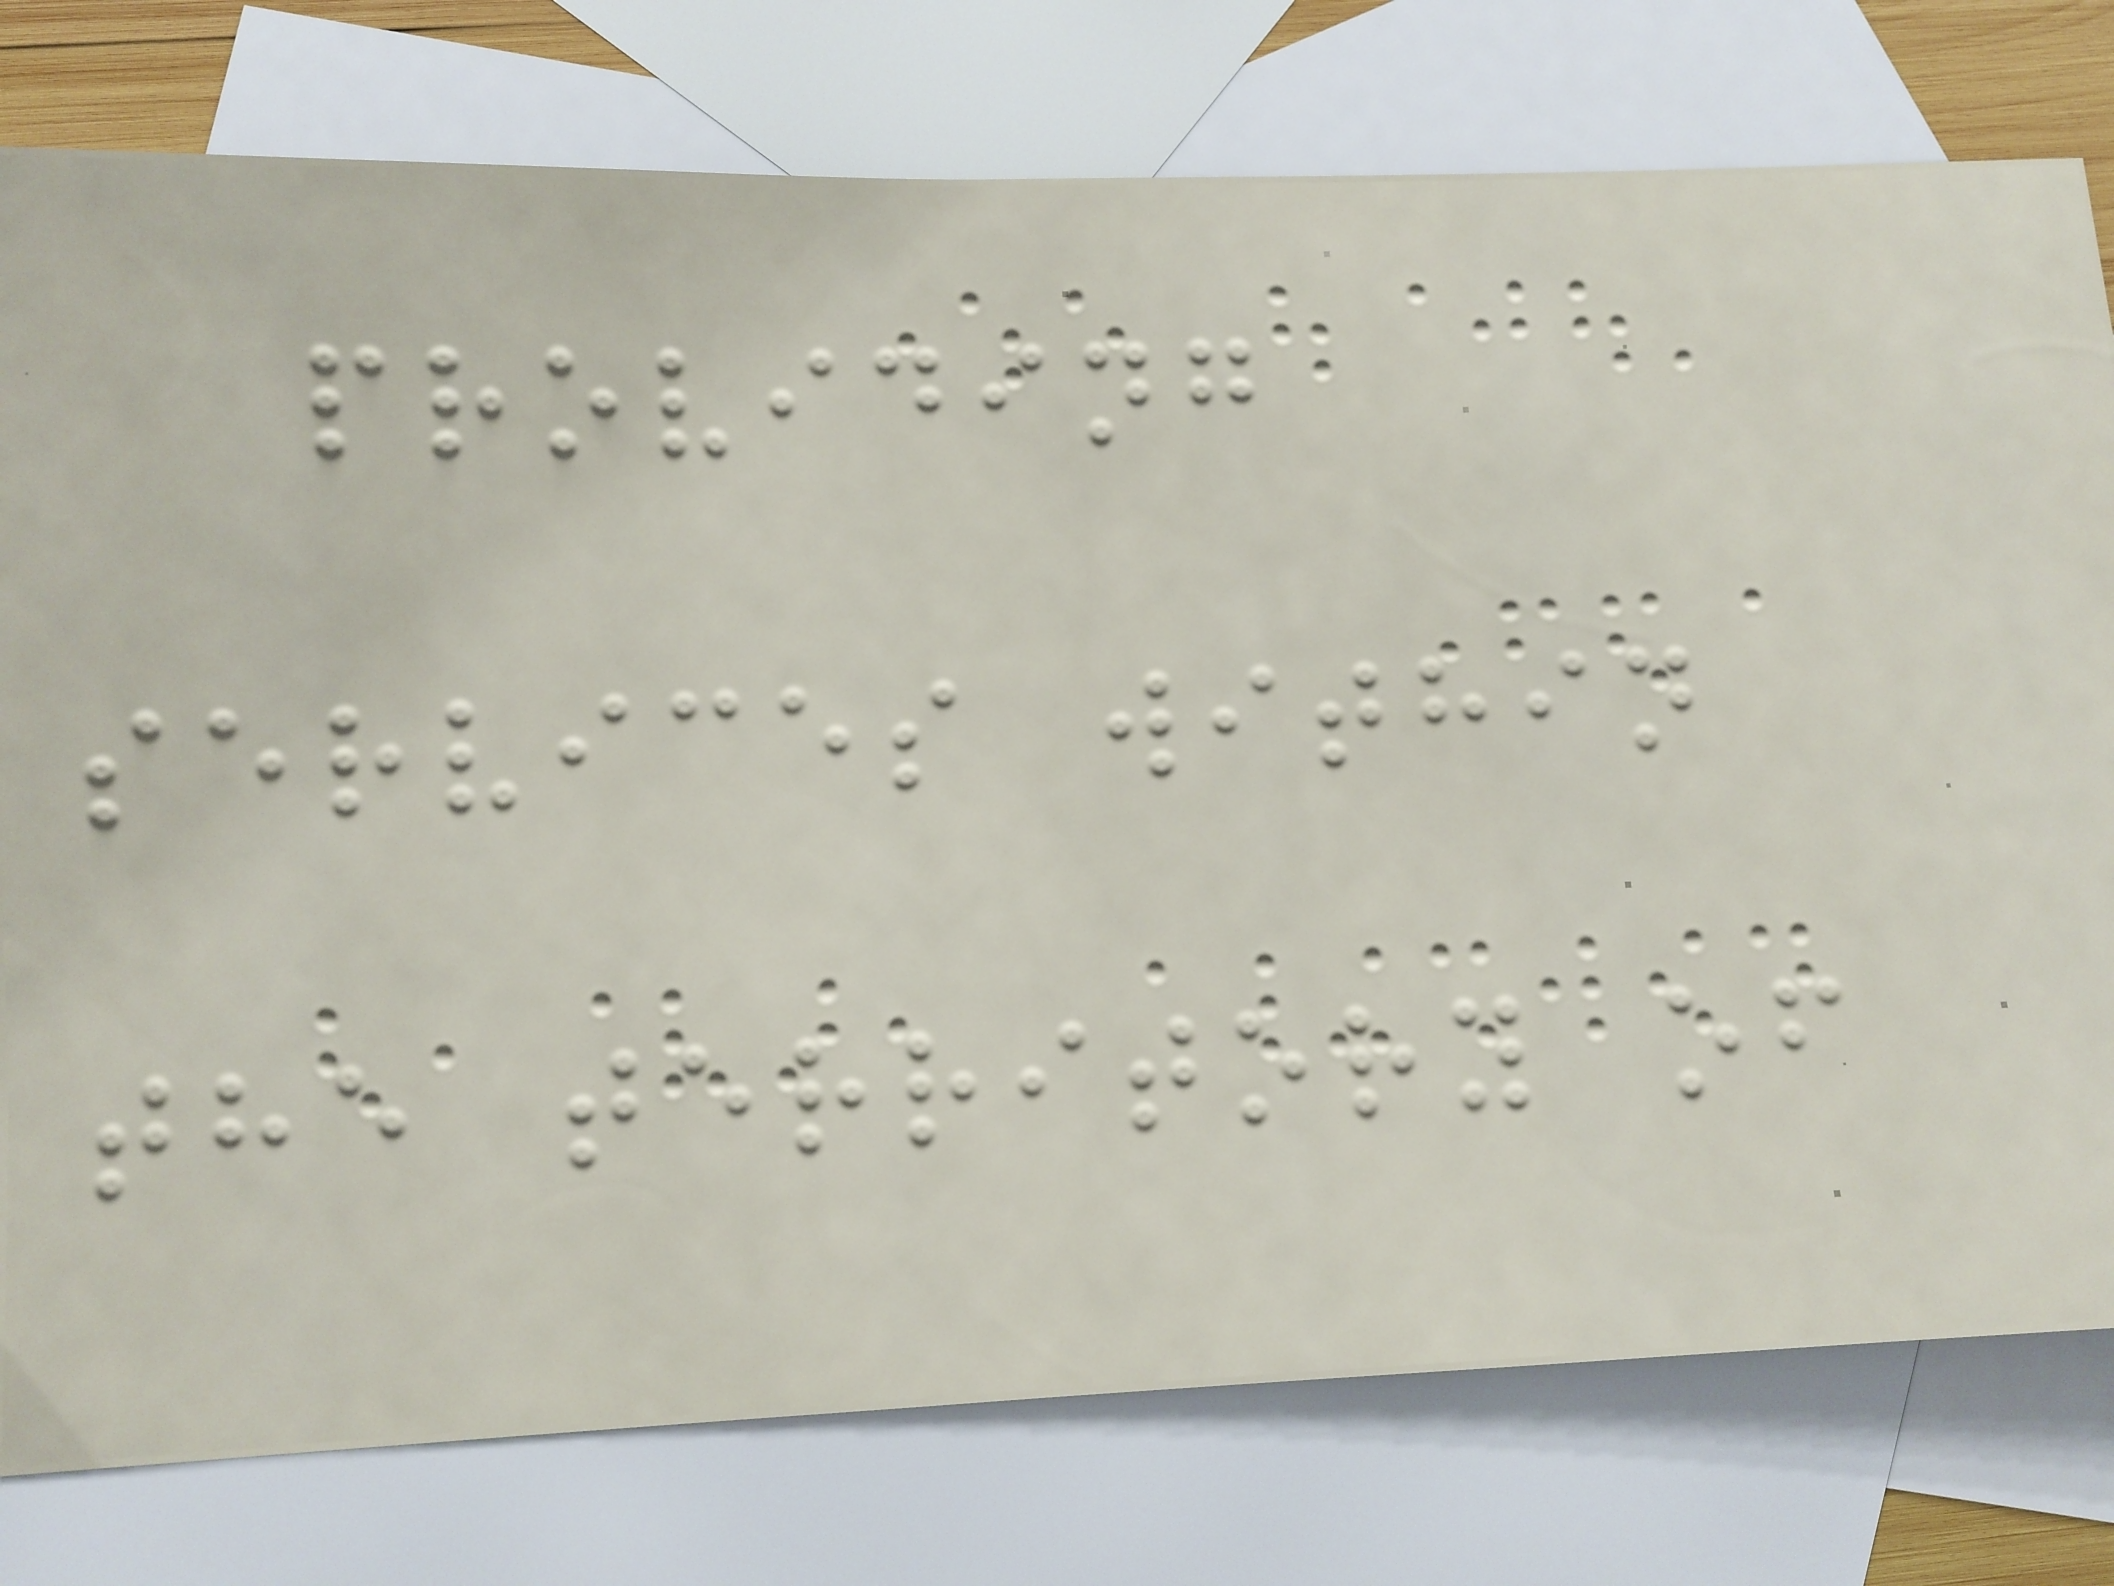providing
services within
the territory of
